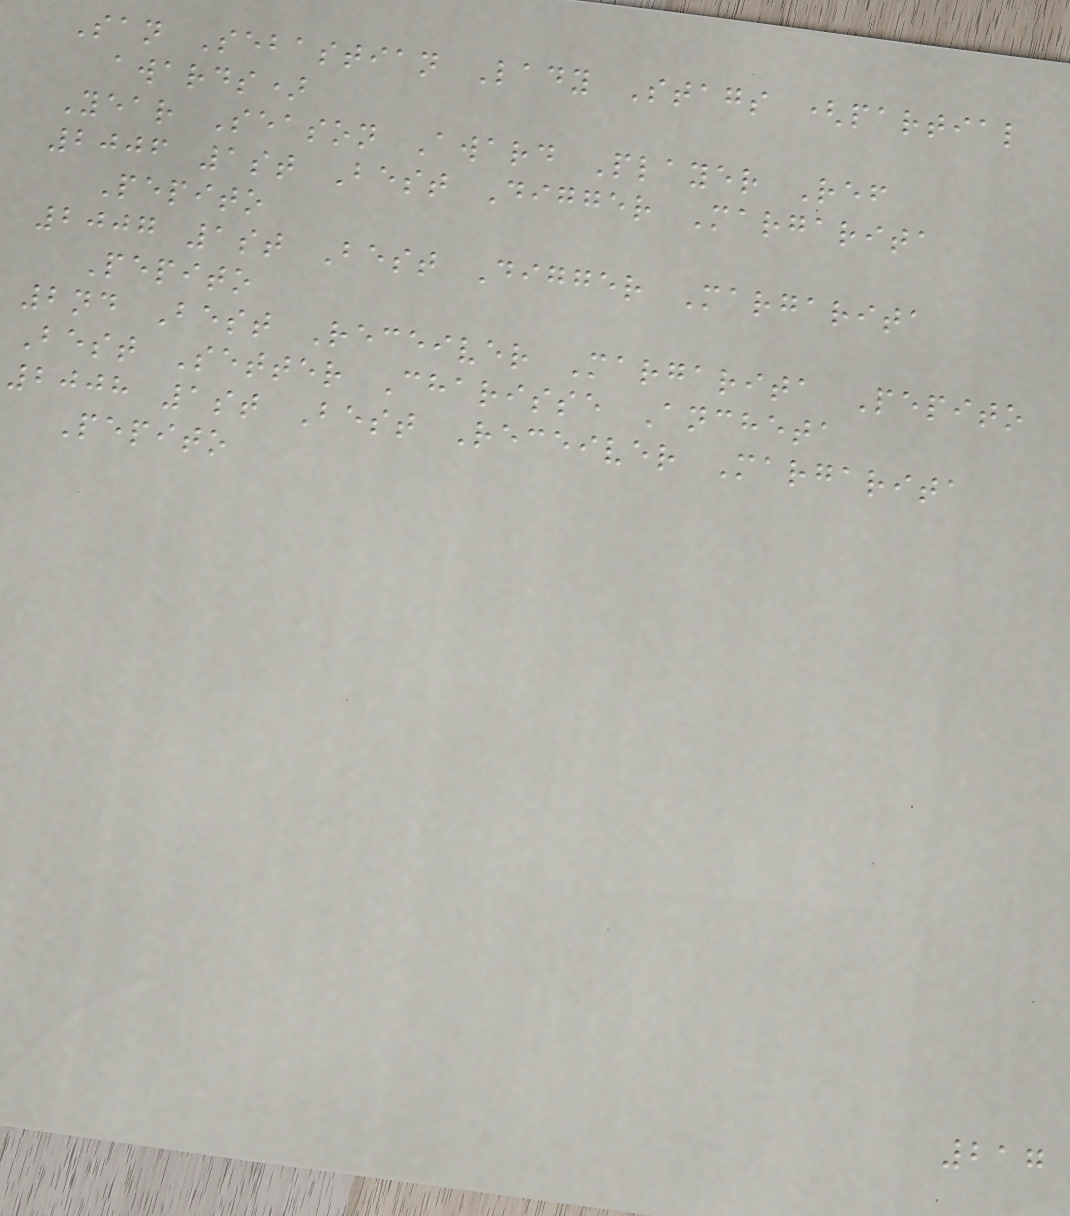San Sebastian Lady Stags (partial
awards)
Year Season Award Player Ref
2006 1st Best Digger Margarita
Pepito
2007 1st Best Digger Margarita
Pepito
2nd Best Receiver Margarita Pepito
Best Setter Charisse Ancheta
2008 1st Best Receiver Margarita
Pepito
217
